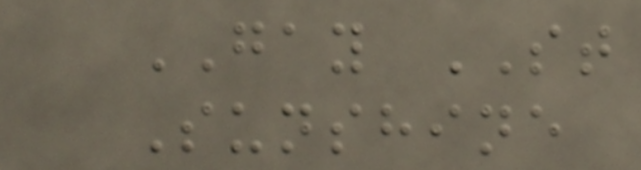GAY ST
Sunshine
